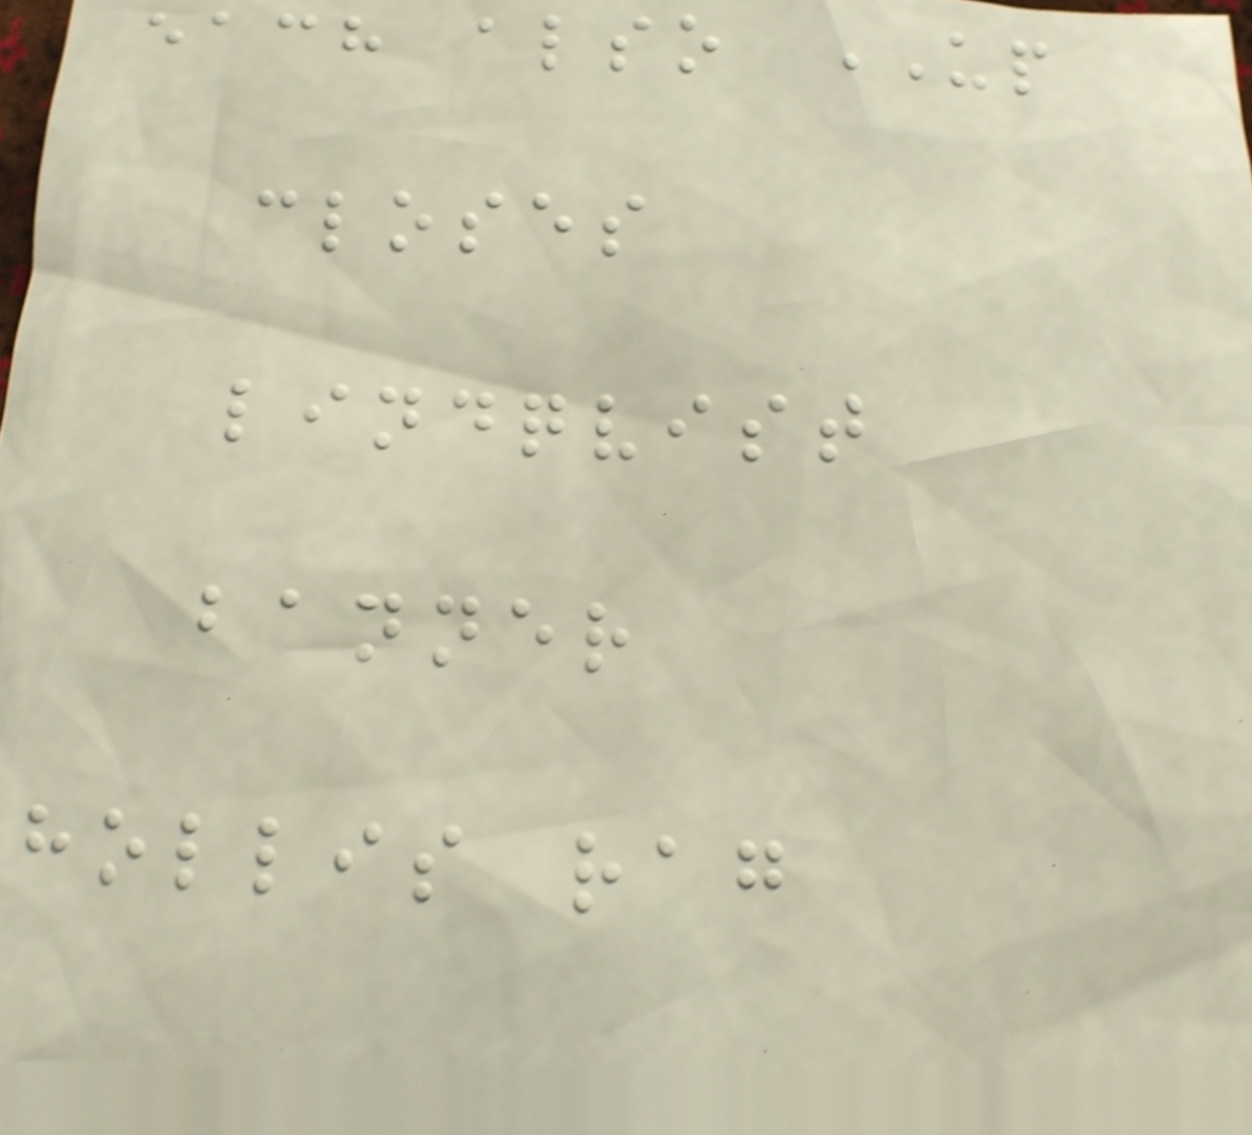each also UP
closes
lindqvist
banner
hollis rag
